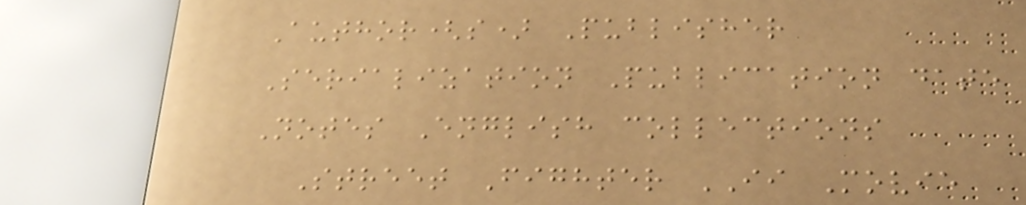Author(s) Publisher
Serialization Publication date
Notes English collections
Street Fighter II Movie
